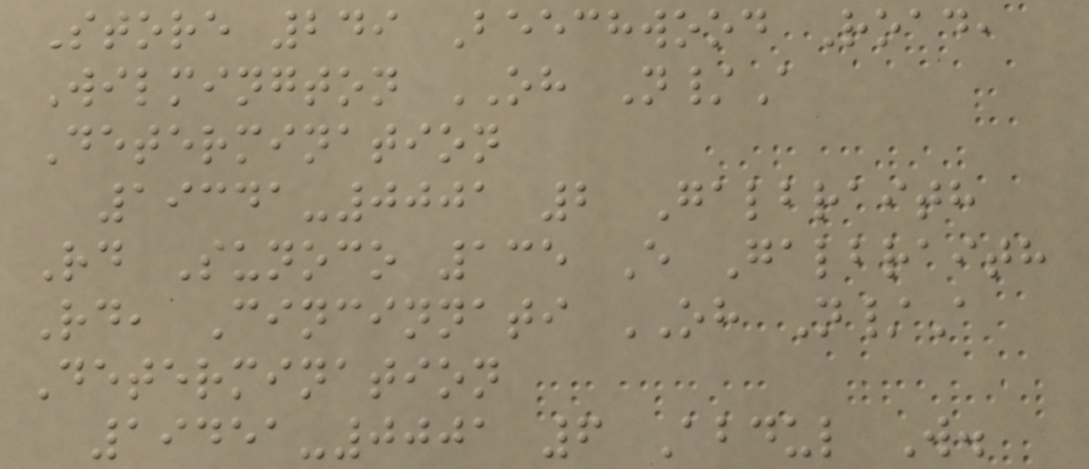Store 249 Beechwood Road,
Wilmington OH N/A
Determination
19341-0001 2 Galbraith
Rd Sunoco 135 E Galbraith
Rd, Cincinnati OH N/A
Determination
19451-0001 6 Abdul W.
